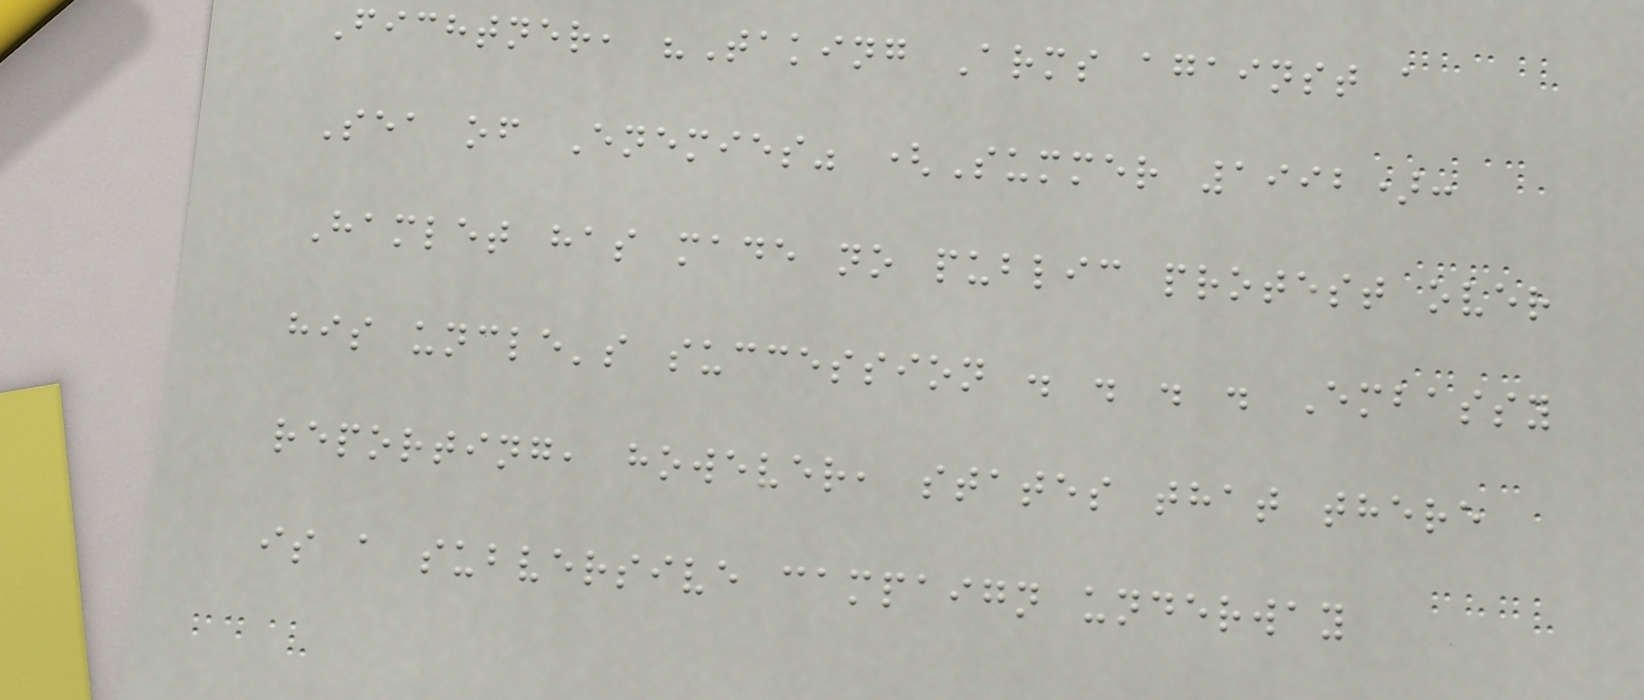Fichtner, "Taking Arms against a
Sea of Enemies" (Summer 1992):
Hamlet has made no public protest over
his uncle's succession . . . . Embassy
reporting, however, states that there
is a subversive campaign underway
